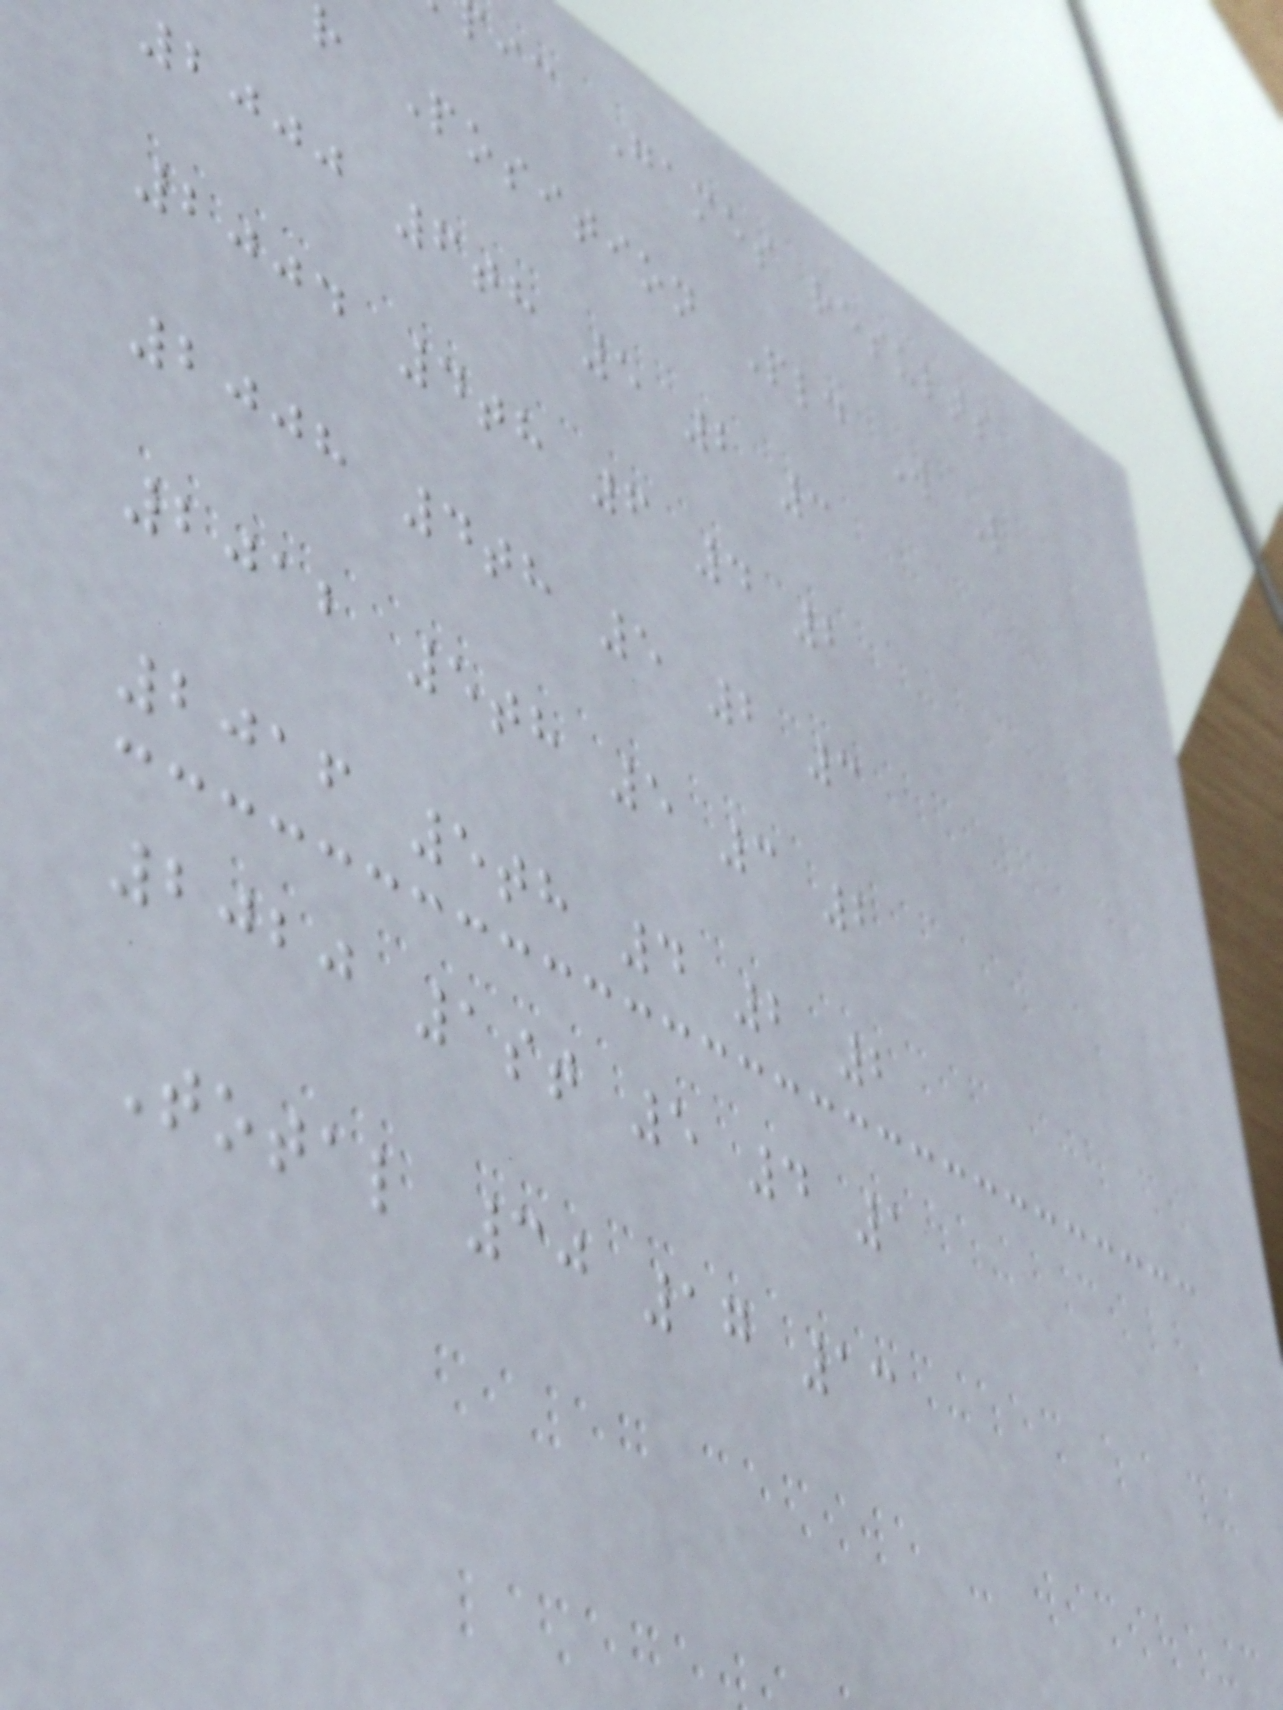ic Games results
r Position Pld W L
2000 6th 5 2 3
2004 4th 6 4 2
2008 4th 5 2 3
2012 5th 5 3 2
2016 5th 4 2 2
2020 1st 5 4 1
Total 30 17 13
